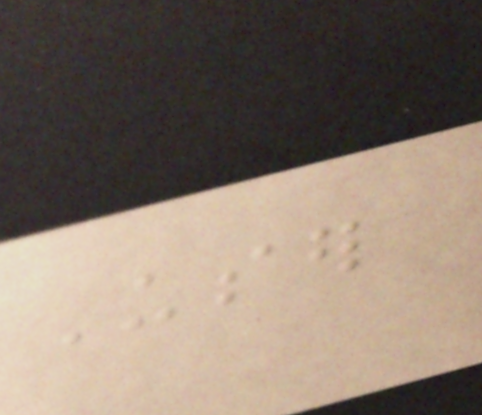User
